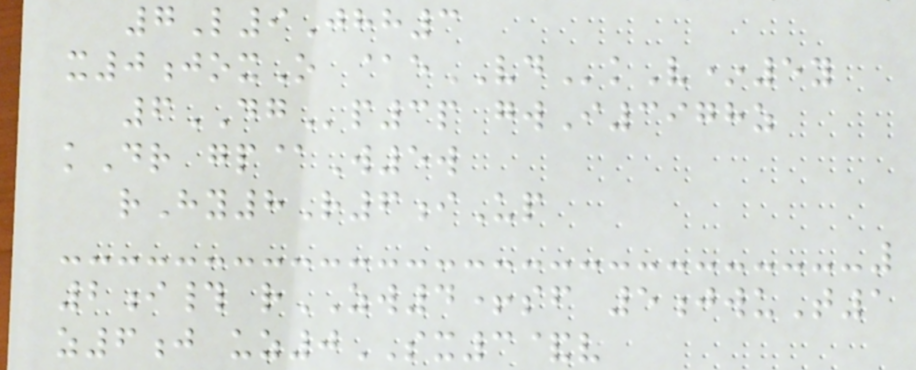7L9Jhh3
x0joxO @eVDkV*5y
6DGp3p gwI3978z
kDr gp@W5w
rHy8R6iUp
2i# rZW4+sf 5jwuT1
z6j uz0SX3&v
